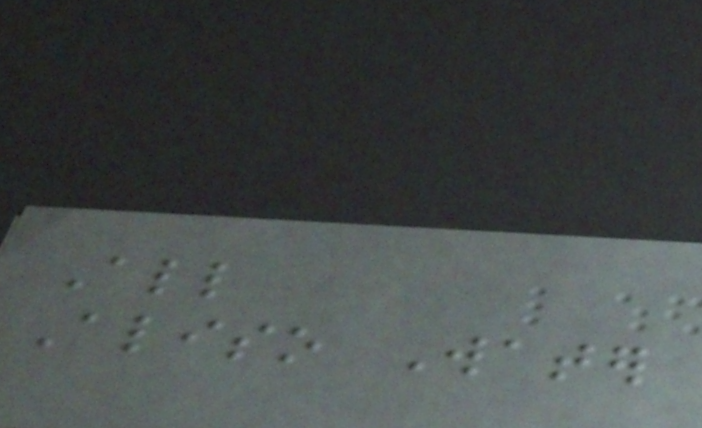All
Aliso Water
